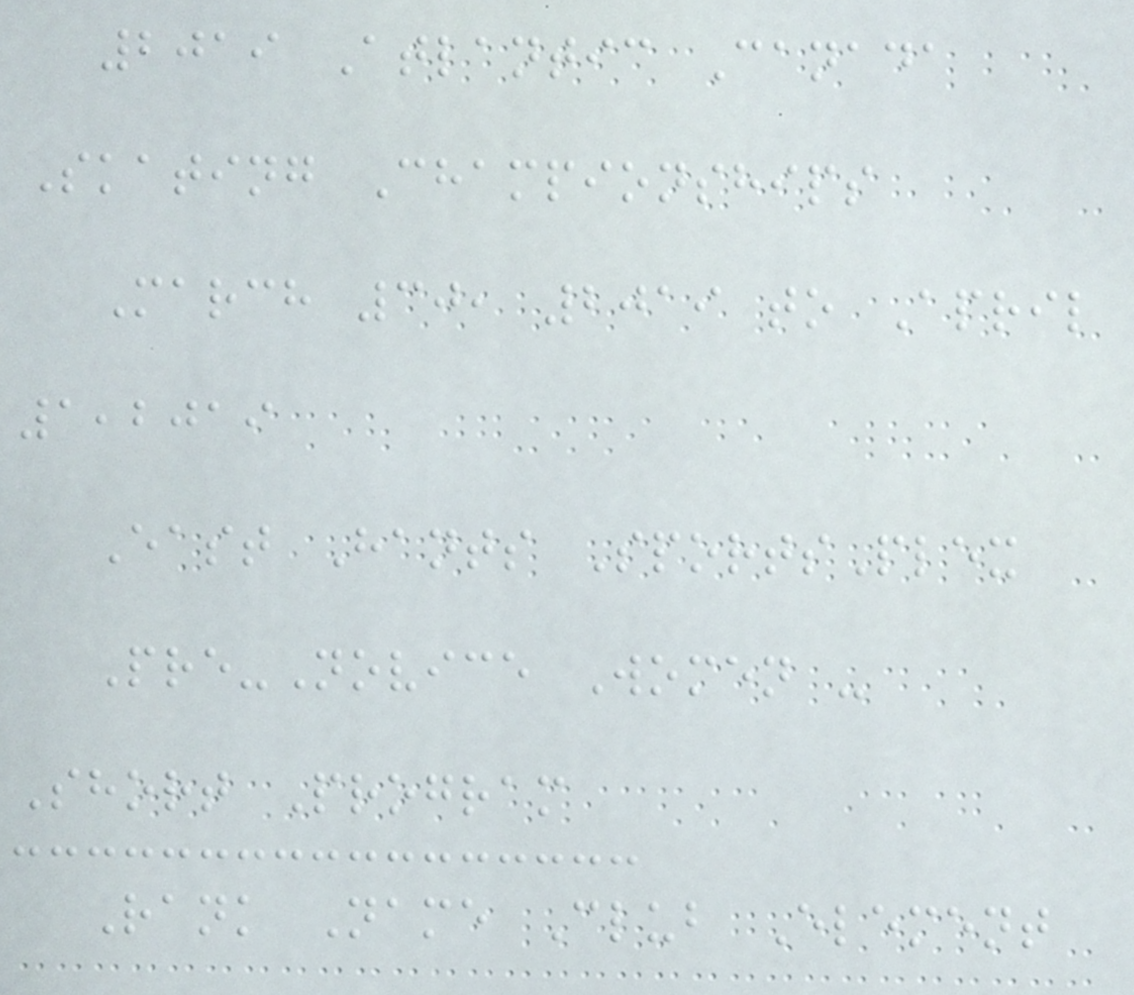2019 Atlantic Canada
Skating Championships
March 30, 2019 to April
1,2019
East Hants SportsPlex
Pre-Novice Women -
Short Program
Rank Name Club Element
